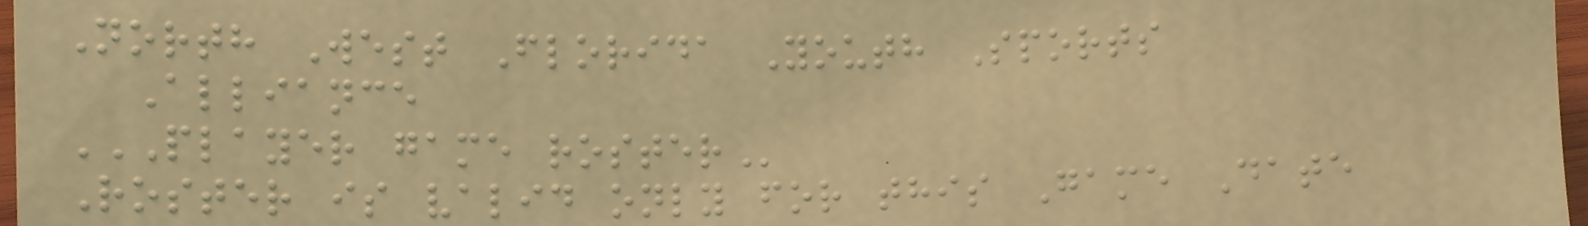North West Florida Youth Sports
Alliance
PLAYER GAME ROSTER
Roster is valid only for this Game Date
